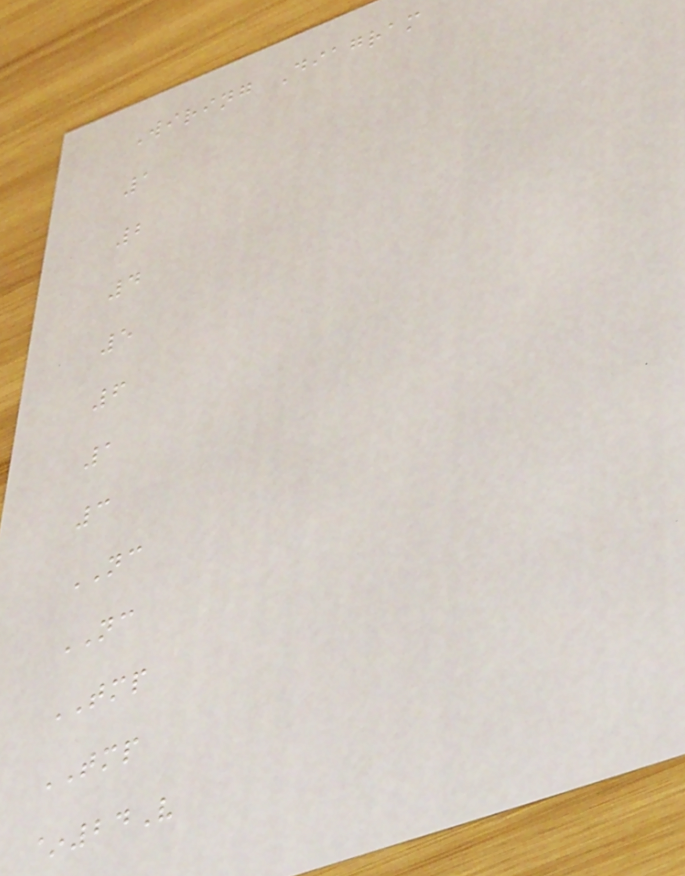Wiring Diagram
1
2
4
5
6
1
3
NC
NC
TMP
TMP
~24V
